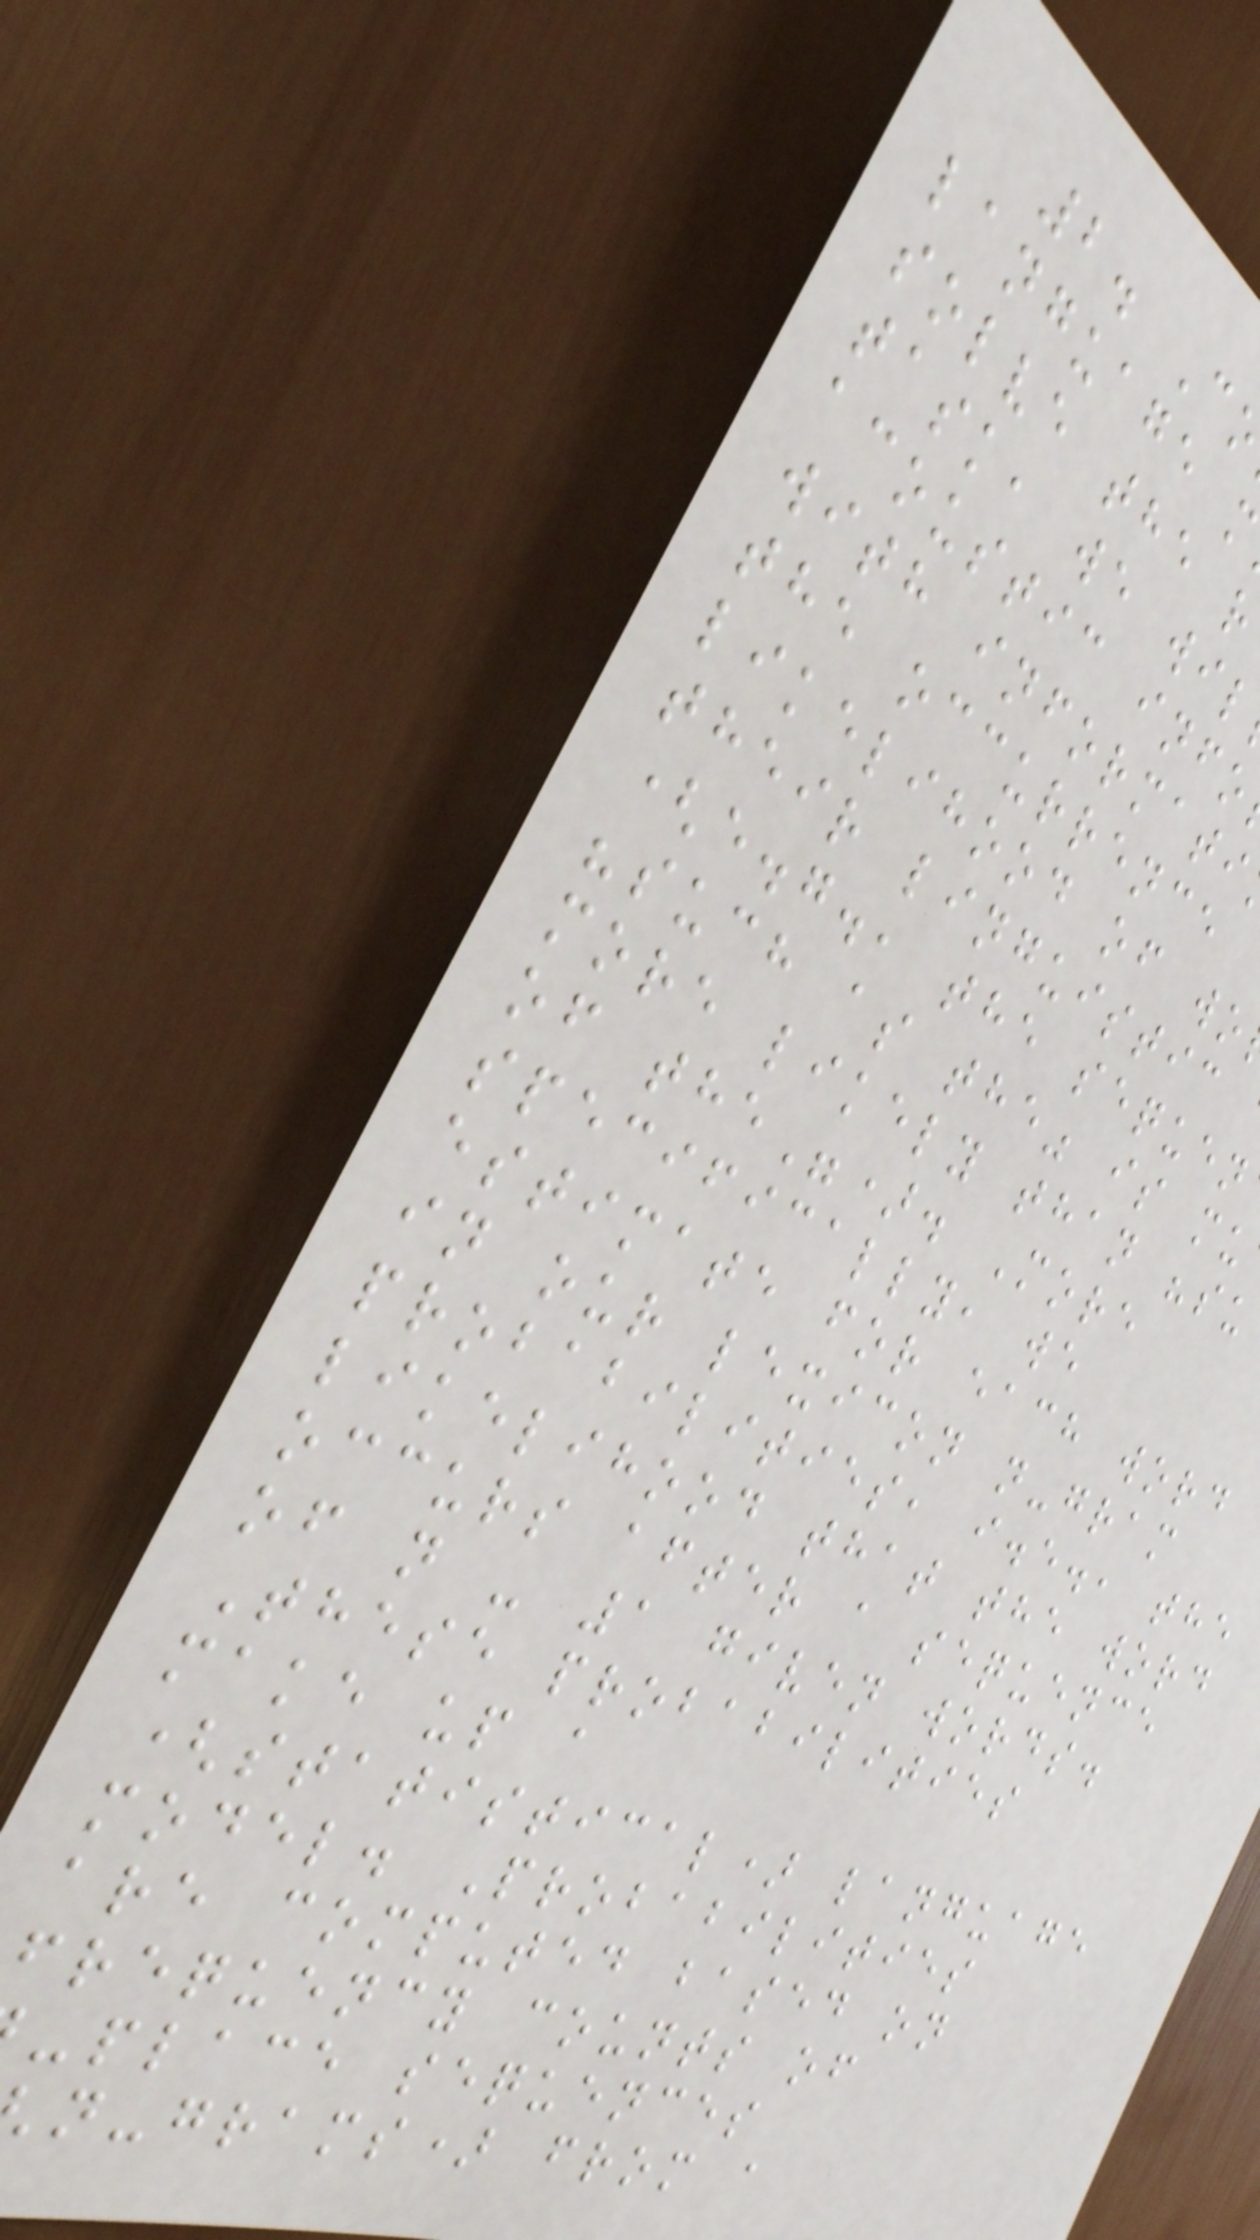2. C
language m
solve the r
task, we wil
acoustic info
with informati
the occurrence
likelihood of wo
their linguistic
(e.g., the sequen
"such as the" is mu
more likely than "su
of the"). More
specifically, we
estimate for each word
in our lexicon n-gram
probabilities, i.e., the
likelihood that the word
occurs after a sequence
of n - 1 given words.
These probabilities
make up a
(statistical) language
model. Probabilities
are computed based on
frequency counts of
-place sequences
n-grams) from a
